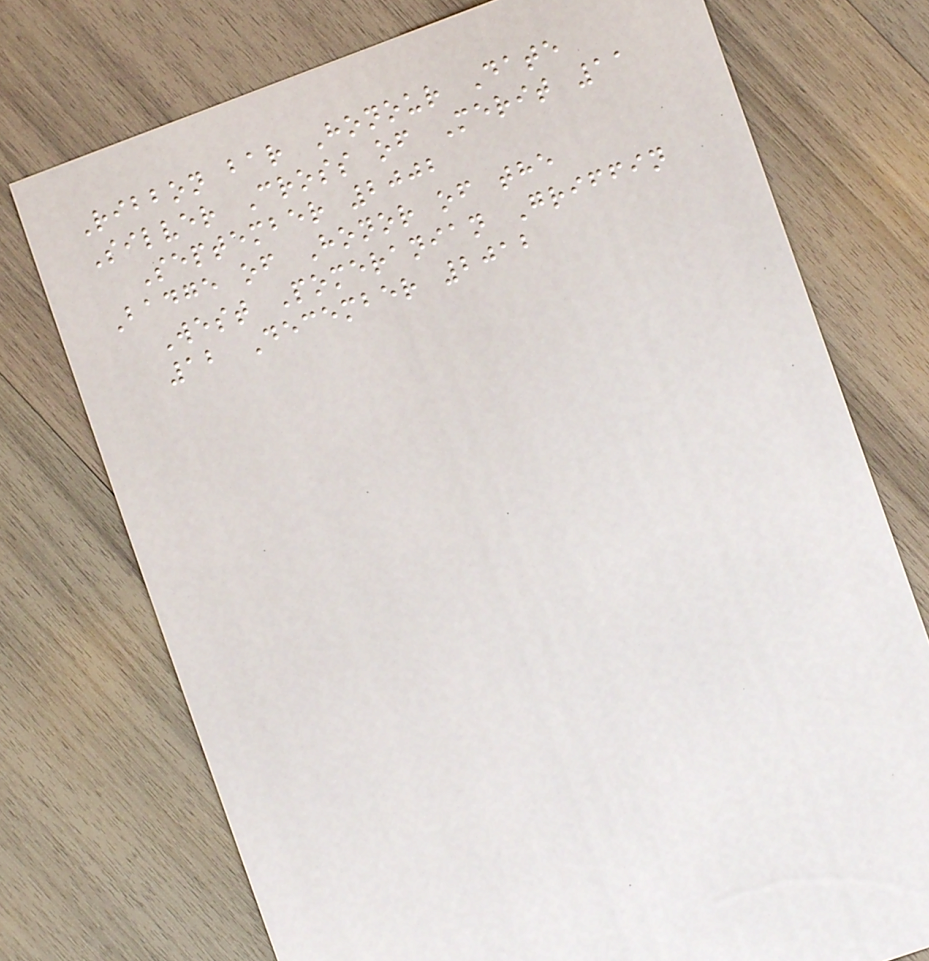Ribbon bar Honour Date
Silver Cross of Merit 11
September 2002
Badge of Honor of the
West Pomeranian Griffin
12 December 2012
